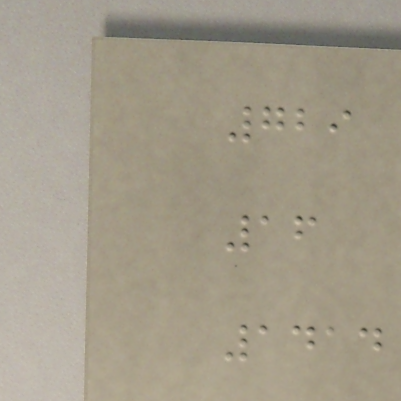729
16
1414
